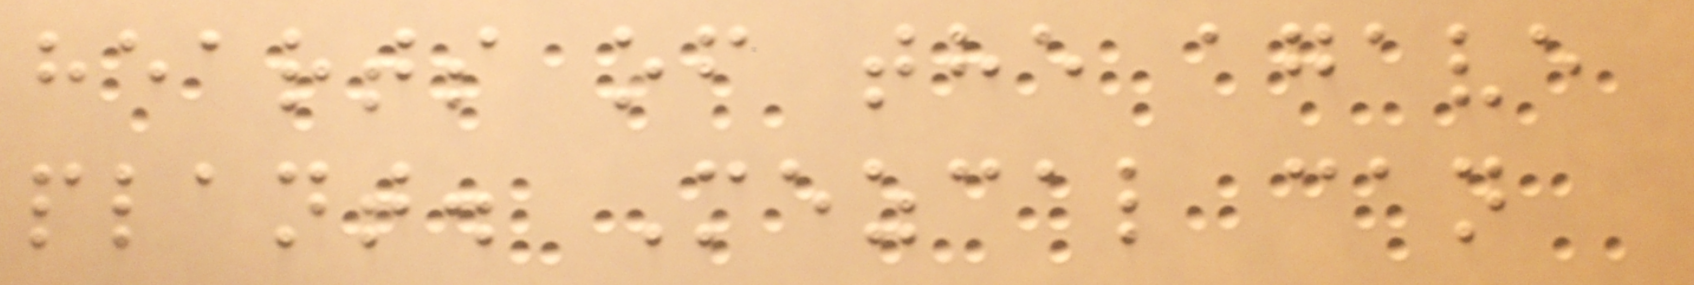hearts of the agave
plant. Mezcal can
